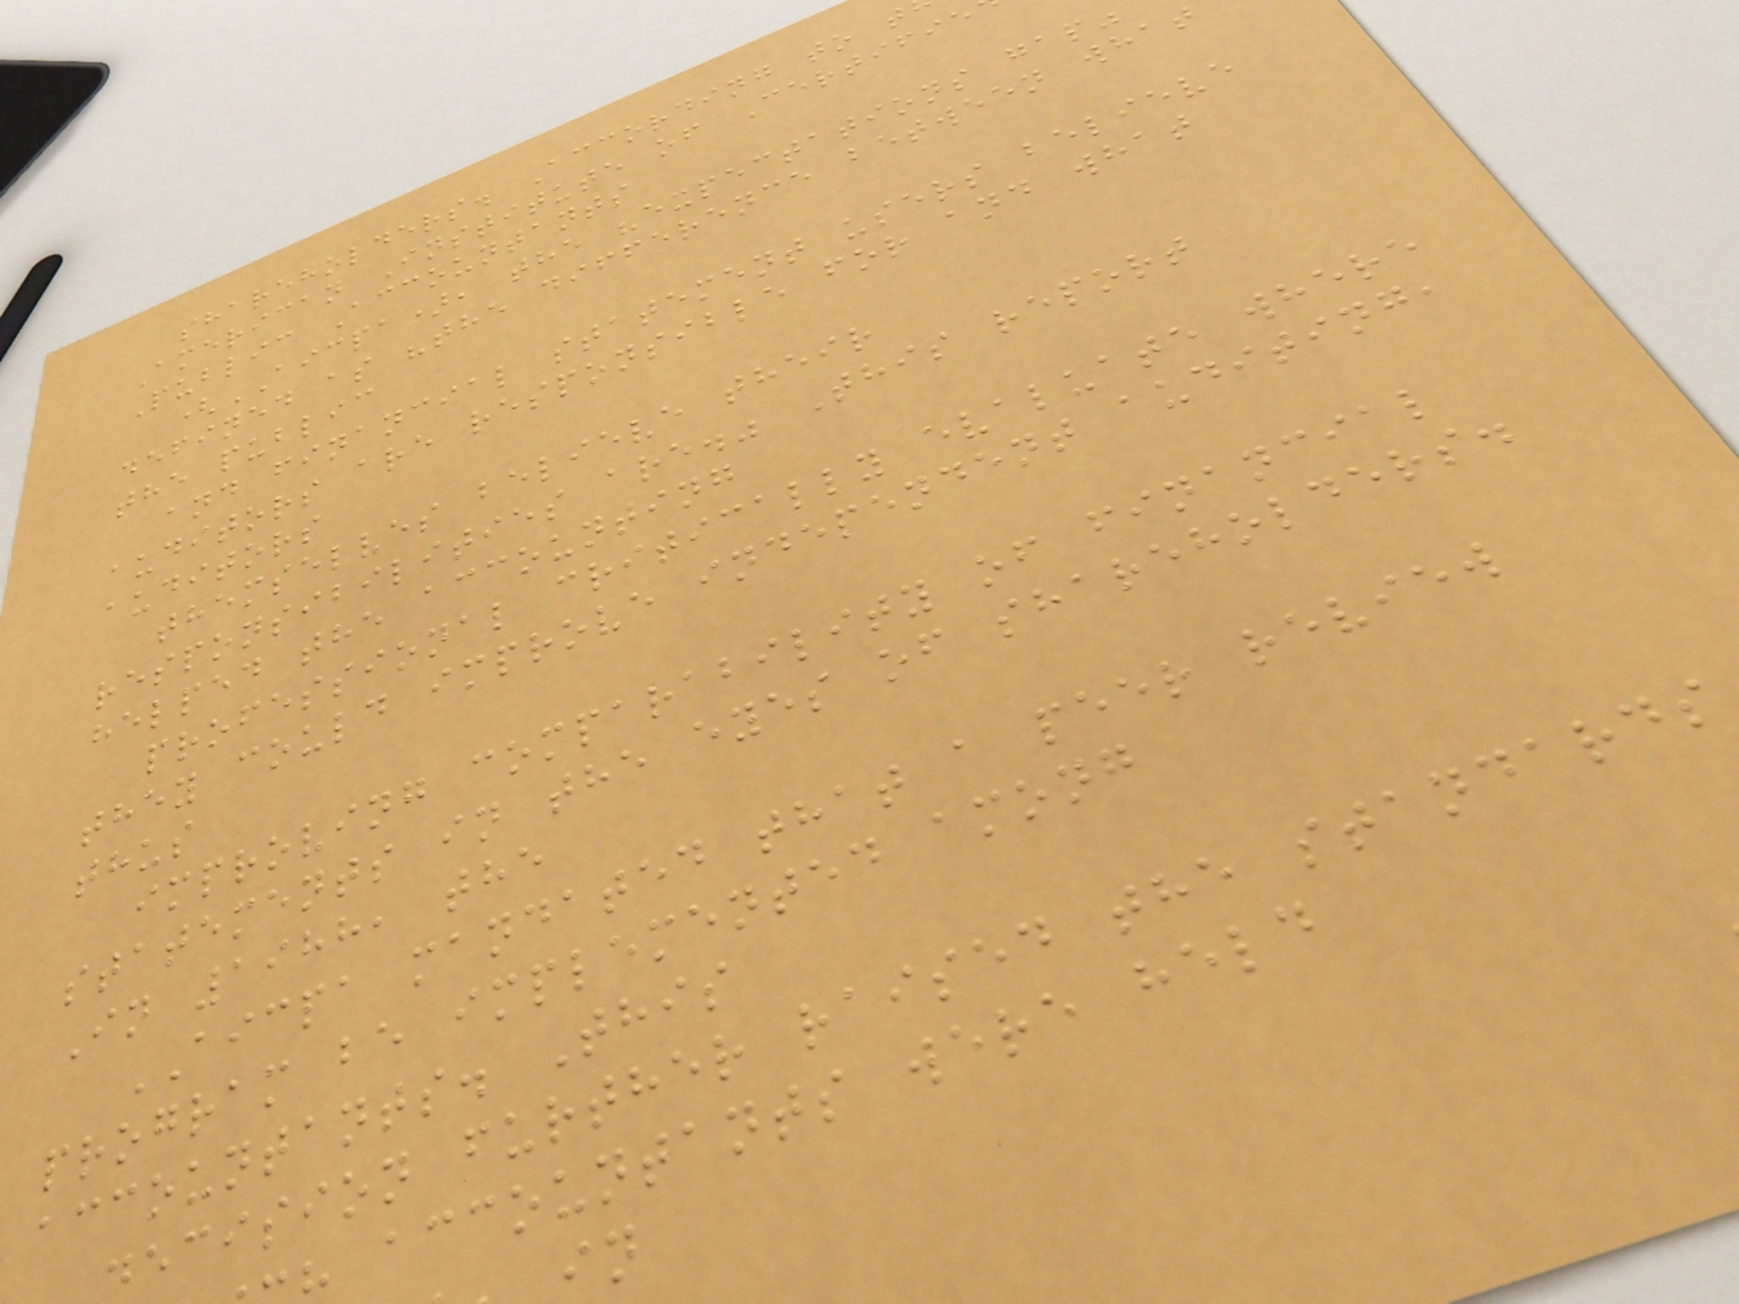shareholders. According to t
American Institute of Certifie
Public Accountants
(AICPA), the "expectations gap"
defined as "the difference between what
the public
and financial statement users believe
auditors are responsible for and what
auditors
themselves believe their
responsibilities are." This report
helped the accounting
professional critically evaluate where
they could improve independent auditing,
thus
improving comparability of financial
statements in the eyes of shareholders.
In 1988, the
AICPA mandated that a peer review
program be implemented among
accountants. This
ecision further raised the standards
accountants were held
